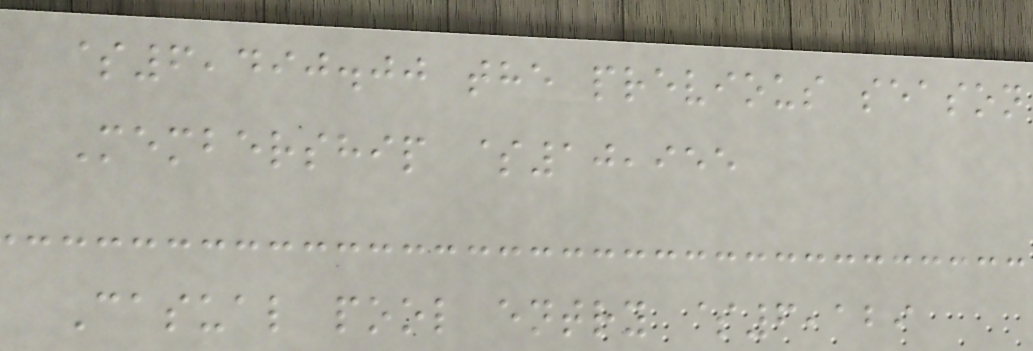$6,490.00 the previous season
Membership $10,955
Casual pool entry $6,129
